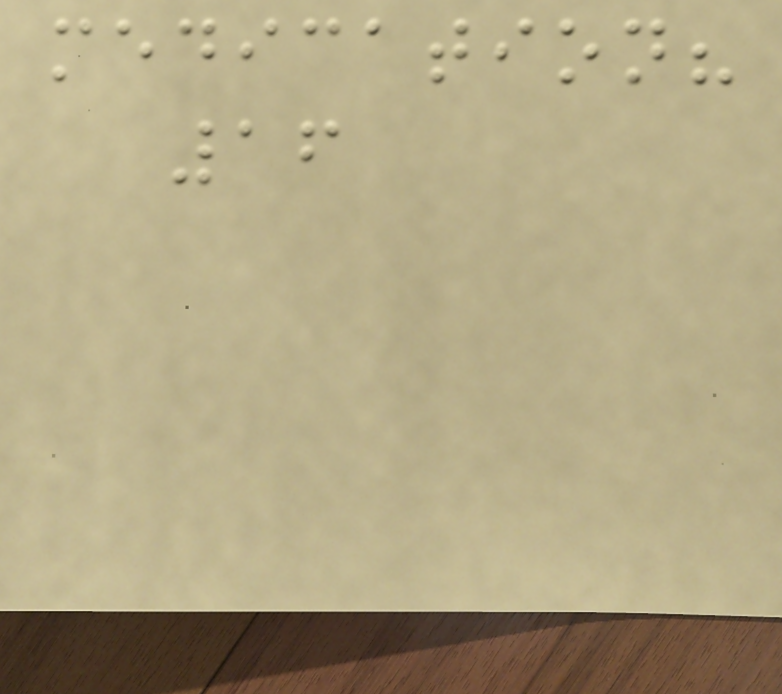medication?
16
